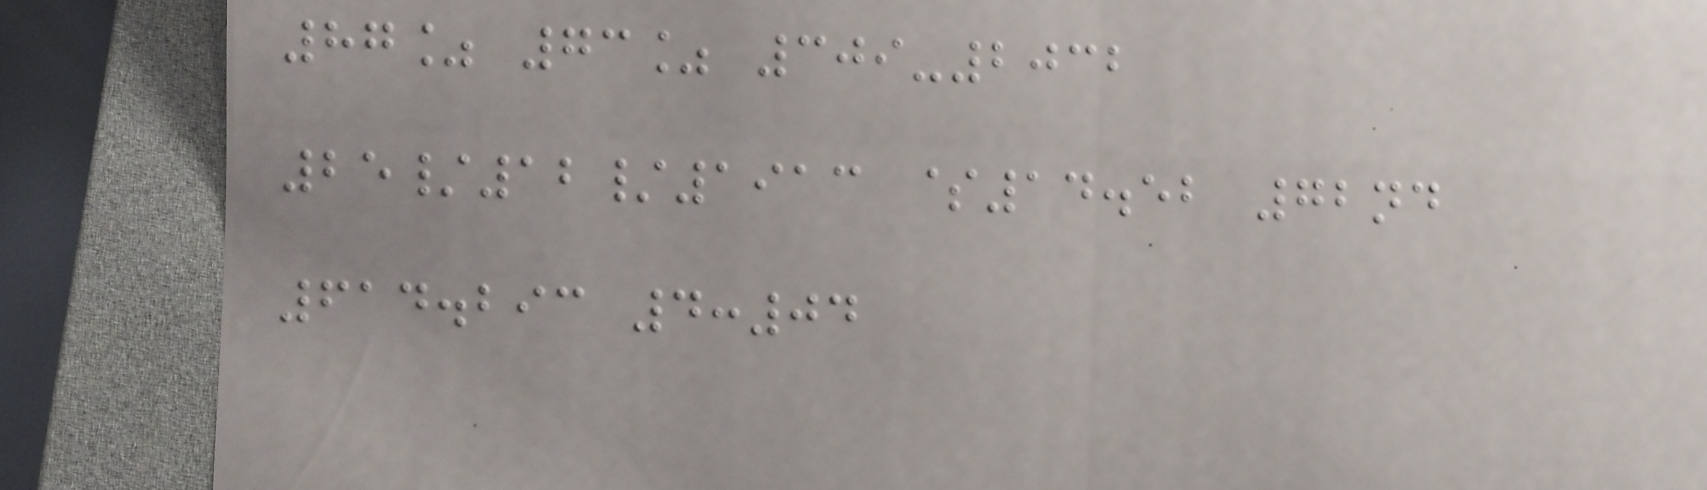87% 73% 309-2032
25/12/1913 $14.52 72nd
614.293 4:04
